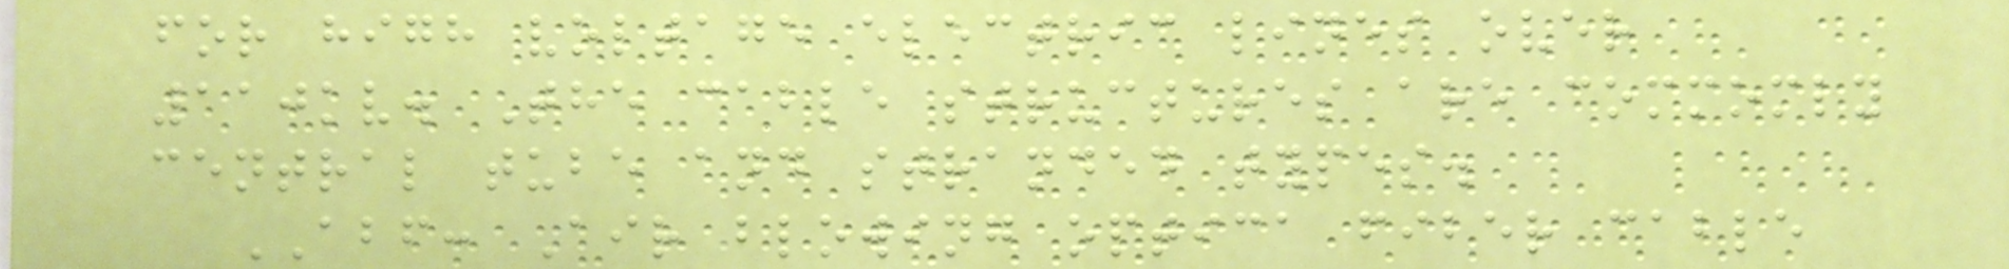for high voltage electric lines over
110kv. The cable structures are commomly
central tube and stranded types.
ABF: Air blowing optica fiber cable
